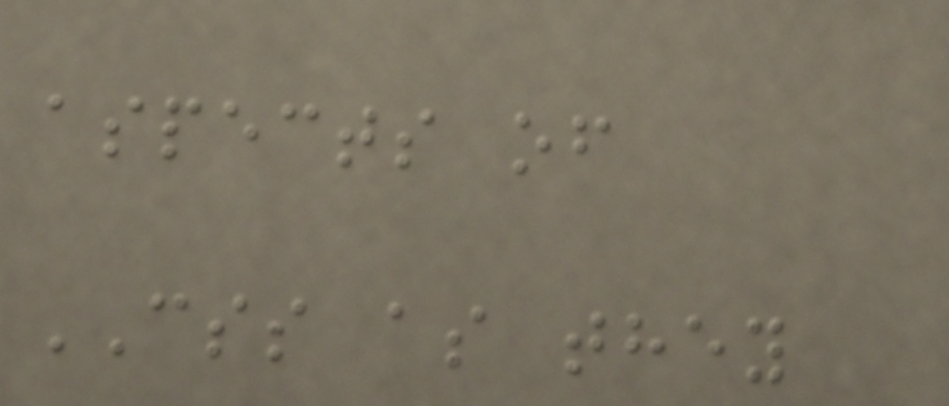aspects of
CSS as they
